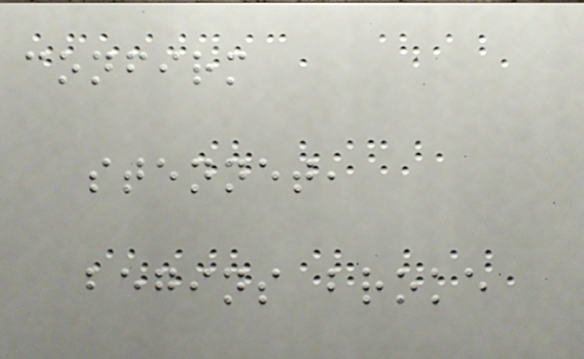confirm
stennet,
begins broke
